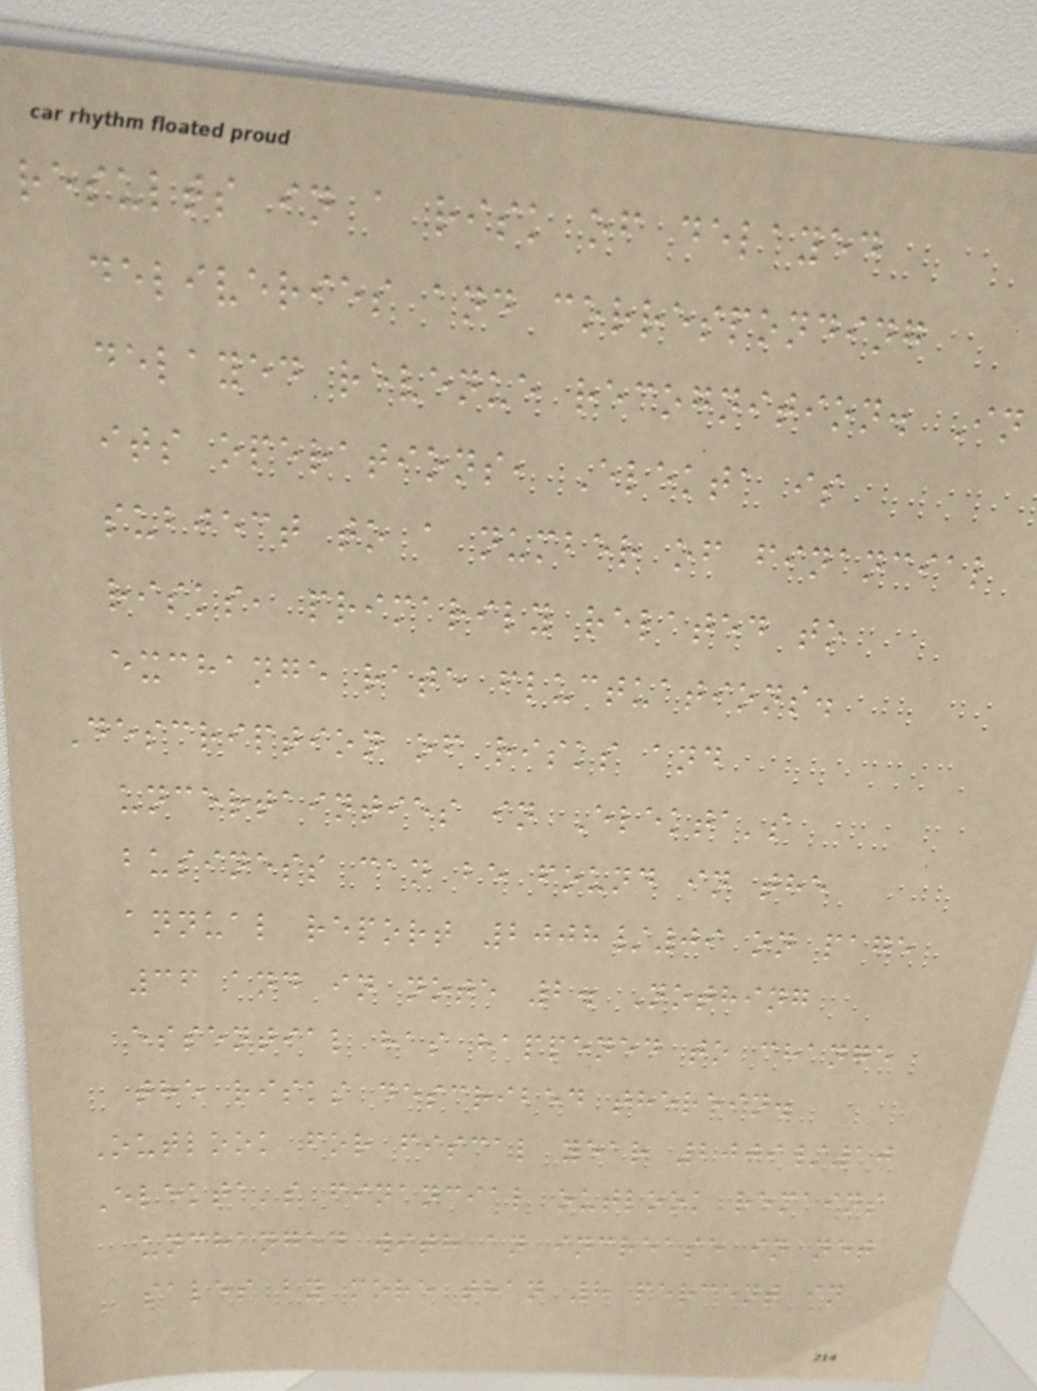results in a risk of delayed
deliveries and corresponding
delayed revenue recognition. In
its operations, Elekta is
subject to a number of financial
risks, primarily related to
exchange rate fluctuations.
Description of risks and
uncertainties in Elekta's
business can be found in the
annual report 2008/09 on page
36 and in note 2. Nothing
essential has happened to change
the risks described therein.
Outlook for fiscal year 2009/10
Elekta's financial outlook remains
unchanged with an increase in net
sales by more than 8 percent in
